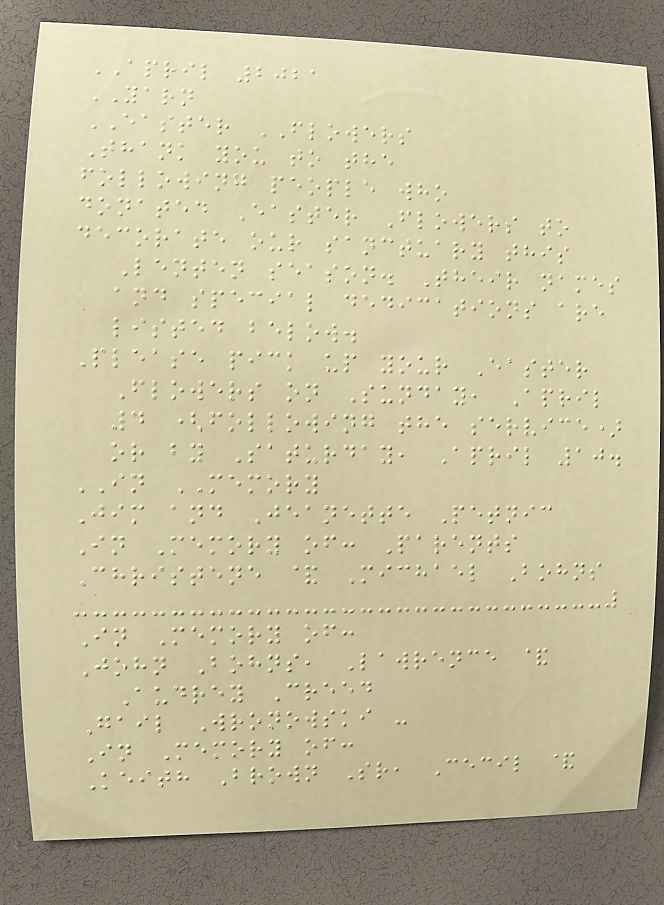APRIL 2021
YARN
EASTER FLOWERS
Thank you to the
following people who
donated Easter Flowers to
decorate our sanctuary this
Lenten season. Their names
and special dedications are
listed below.
Please pick up your Easter
Flowers on Sunday, April
4 (following the service)
or by Saturday, April 10.
IN MEMORY
Jim and Jeanette Petnic
In Memory of: Parents
Christene & Michael Bohns
In Memory of:
John Bohns, Lawrence &
Audrey Creed
Gail Wronowski -
In Memory of:
Keith Brown Sr, Cecil &
